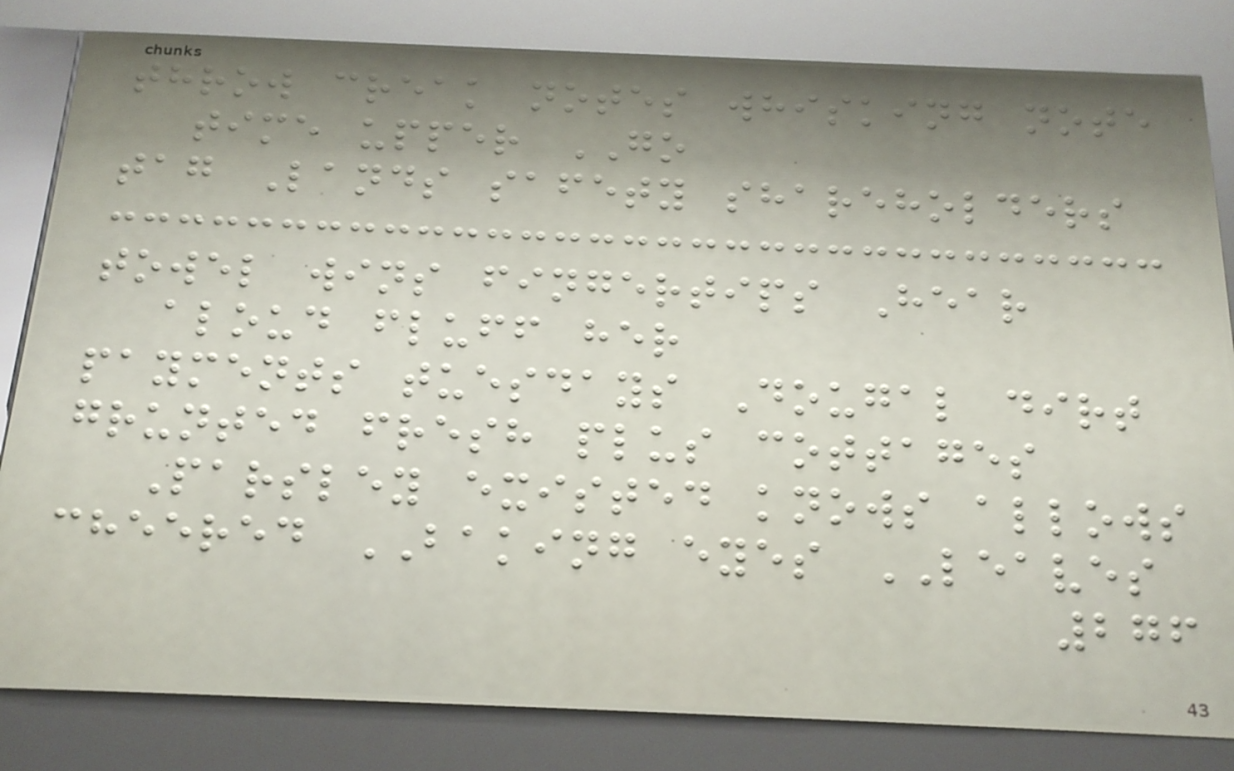throw creak notes whisking note
time upper GO
tag Lands safety shareholders
towel wins fingertips Hear
aloud fluff her
payments tuesdays Dougal dirt
grunted fresh plus cottages
Parsley existed knows allows
cheered BAKING eyes LEAVES
276
